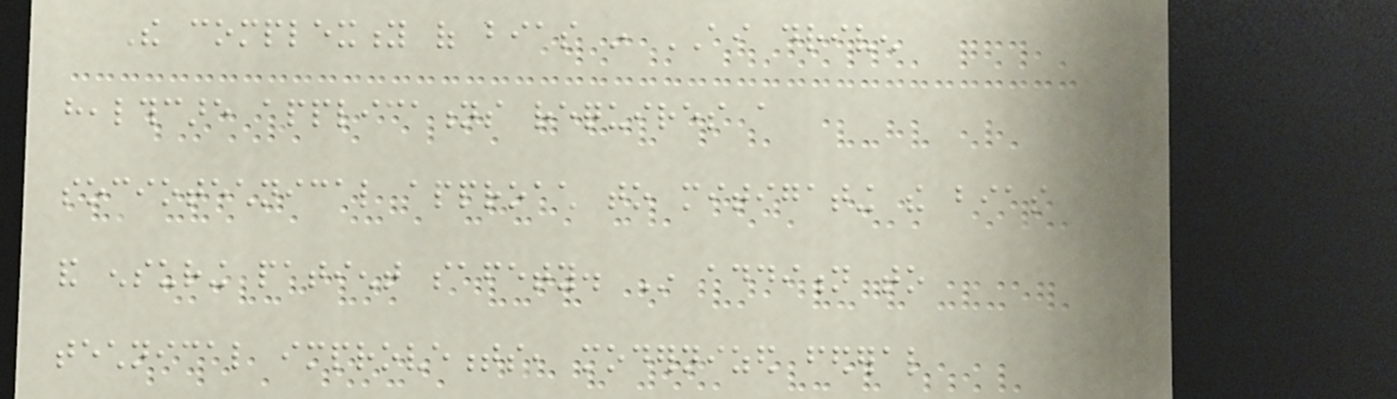The complexity of bias in AI driven
healthcare applications requires a
sociotechnical approach to mitigating the bias
and ensuring patient safety. In addition to
technical improvements, modernized federal
